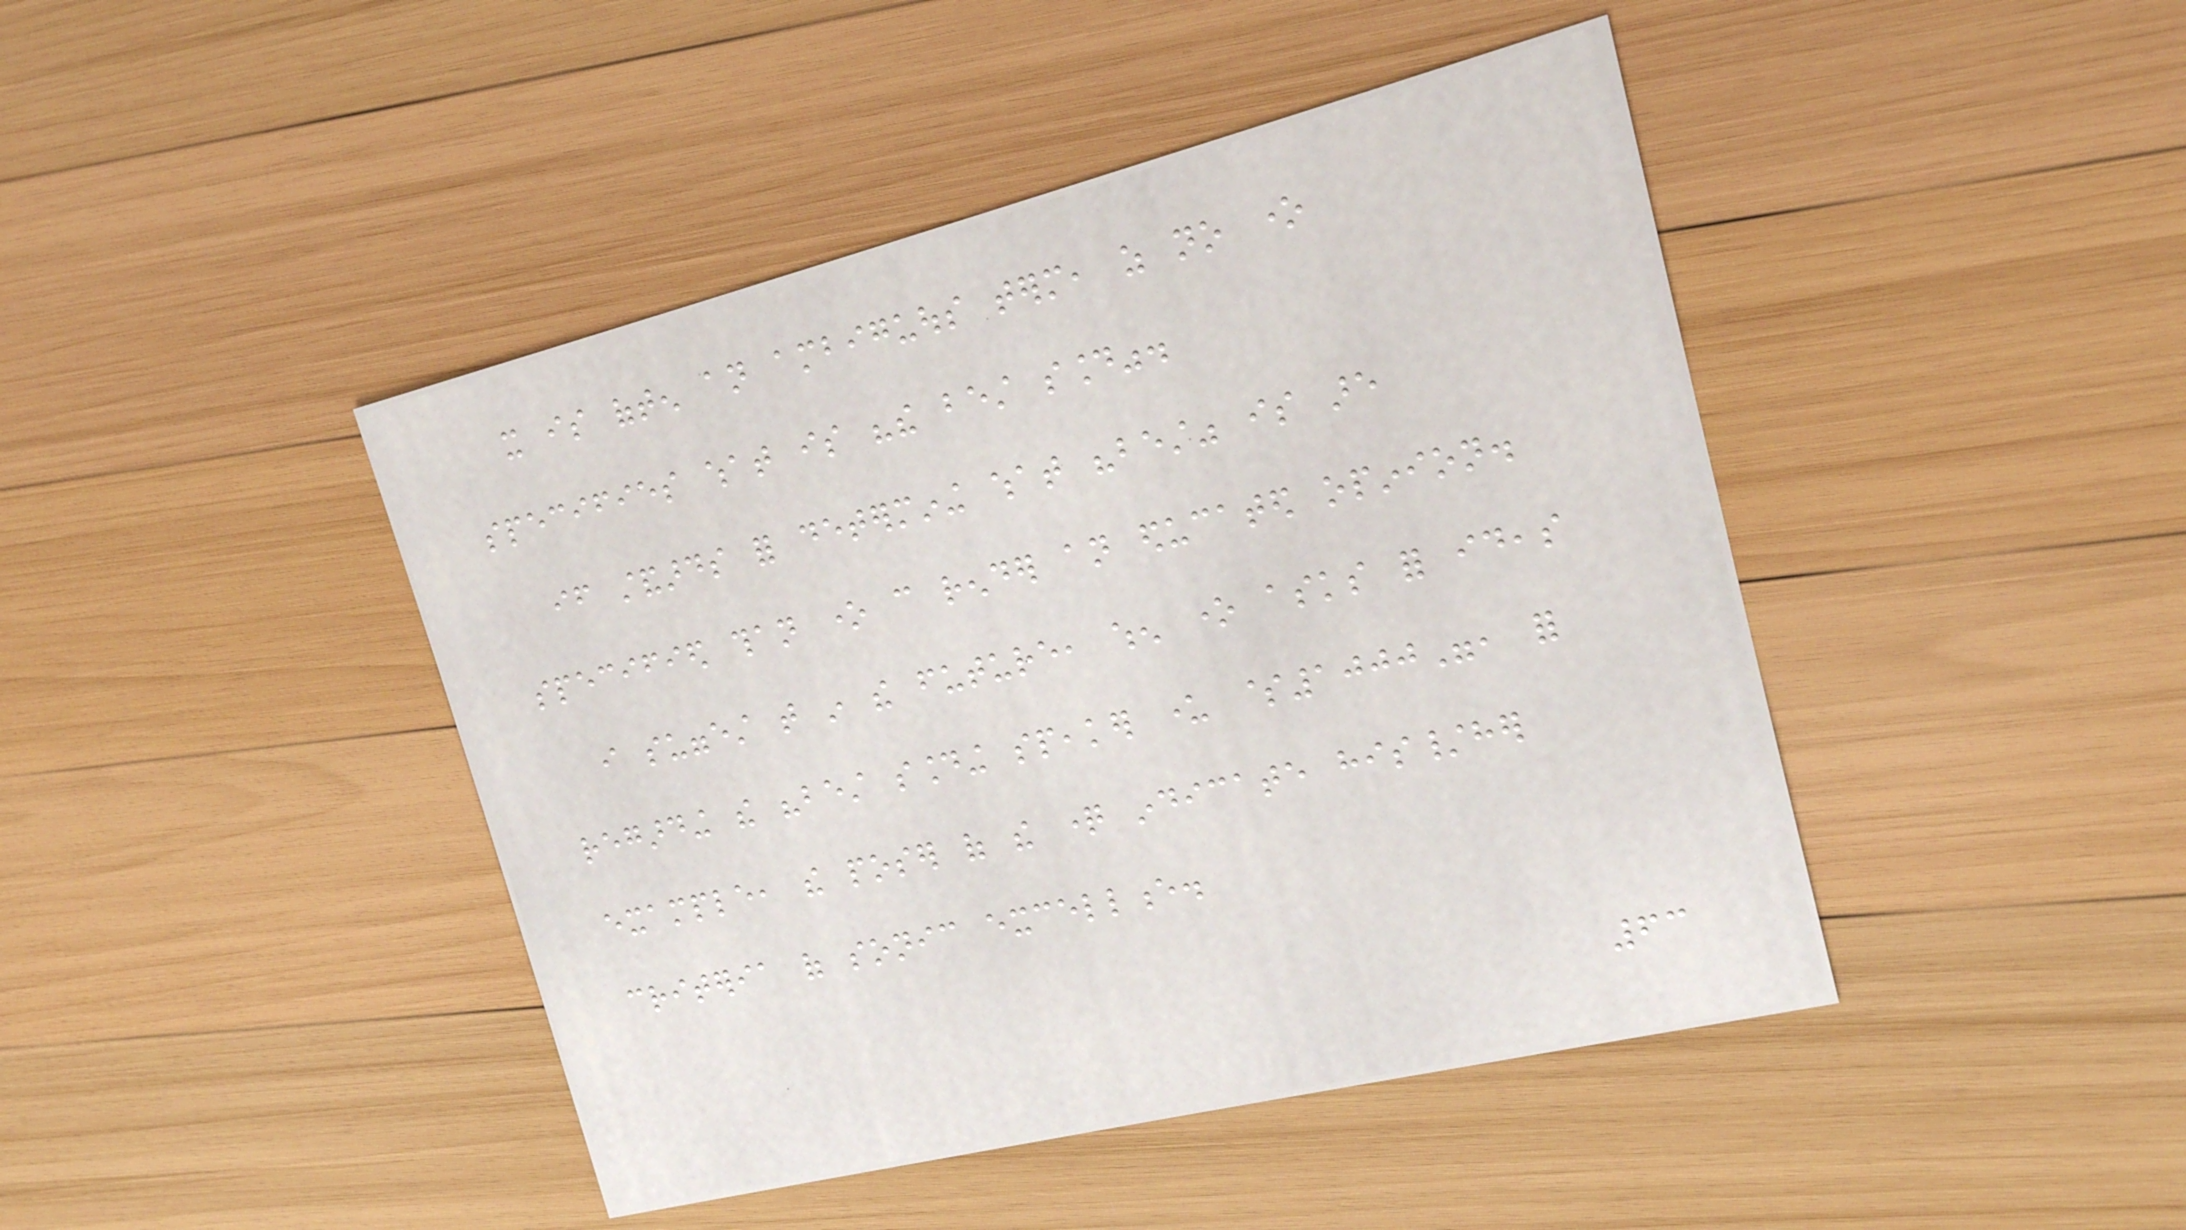it is often an ambiguous term, as no one
specifies what is "the best sound".
if standards for determining what "best" is are
specified than one can render an educated opinion.
i suggest that in the future, when one asks for ideas
regarding the "best sounding speaker under $1000", for
example, the poser of the question indicate his/her
criteria of sonic excellence.
63
